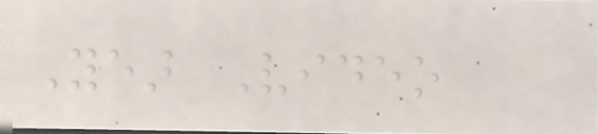Year Video
